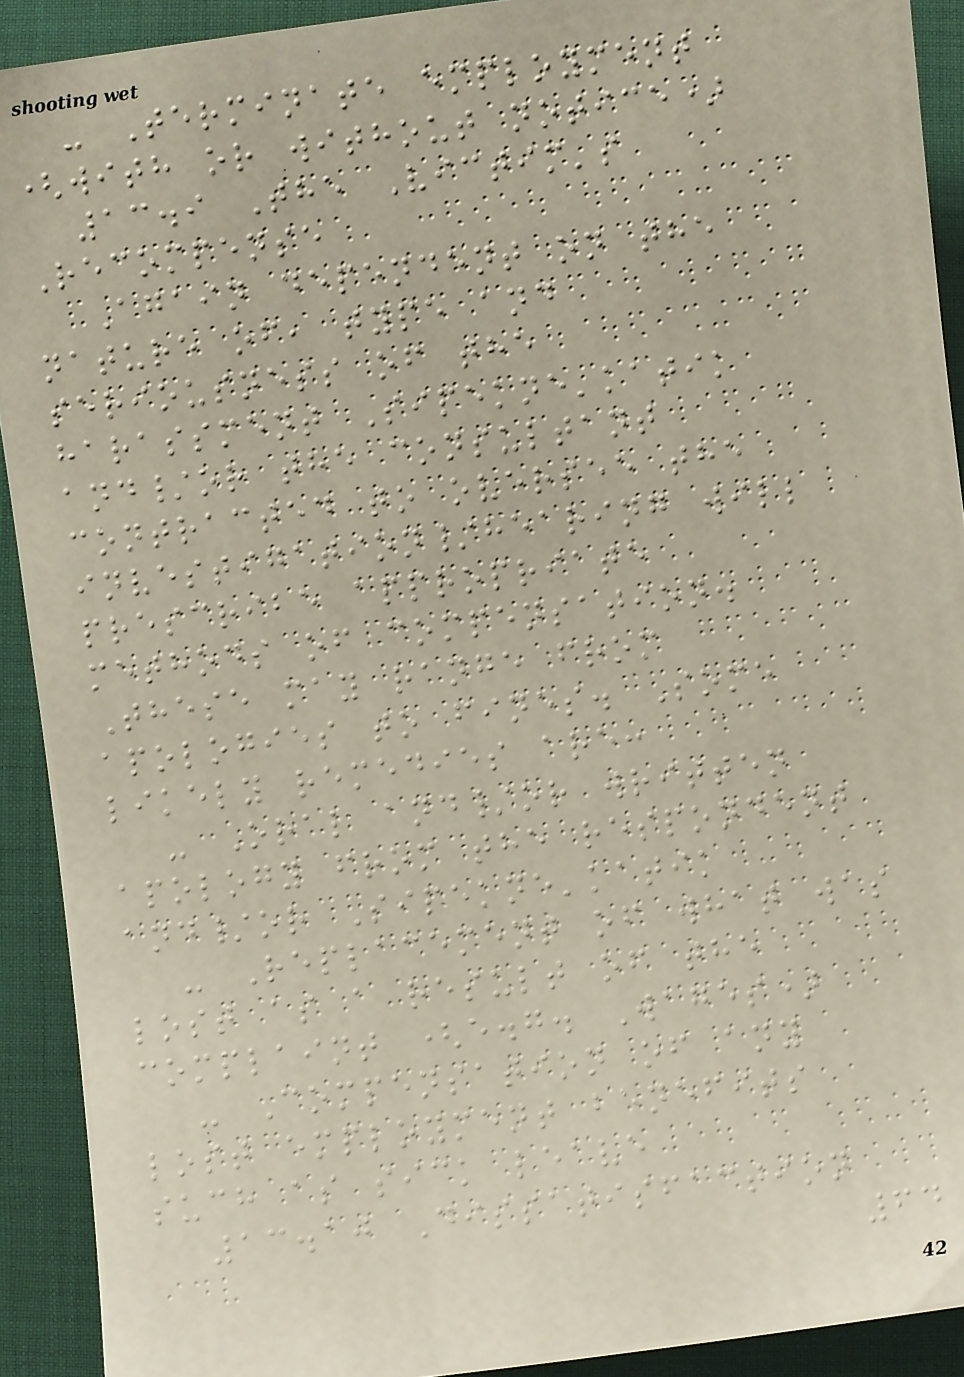- Terminate employment
(with or without notice)
13.9 The Victim's
Recompense
Again dependent on the
nature of, type and
seriousness of the
harassment Sipekne'katik
and/or the consultant
contracted to oversee the
investigation/hearing will
prescribe appropriate
methods of compensation.
These may range from
apologies to fines. Some
likely remedies are:
- Oral and/or written
apology from the respondent
and/or Sipekne'katik
- Replacement of what was
lost as a result of the
complaint (e.g. Wages)
- Compensation of any
lost employment benefits
such as sick leave
13.10 Dissatisfaction
64
